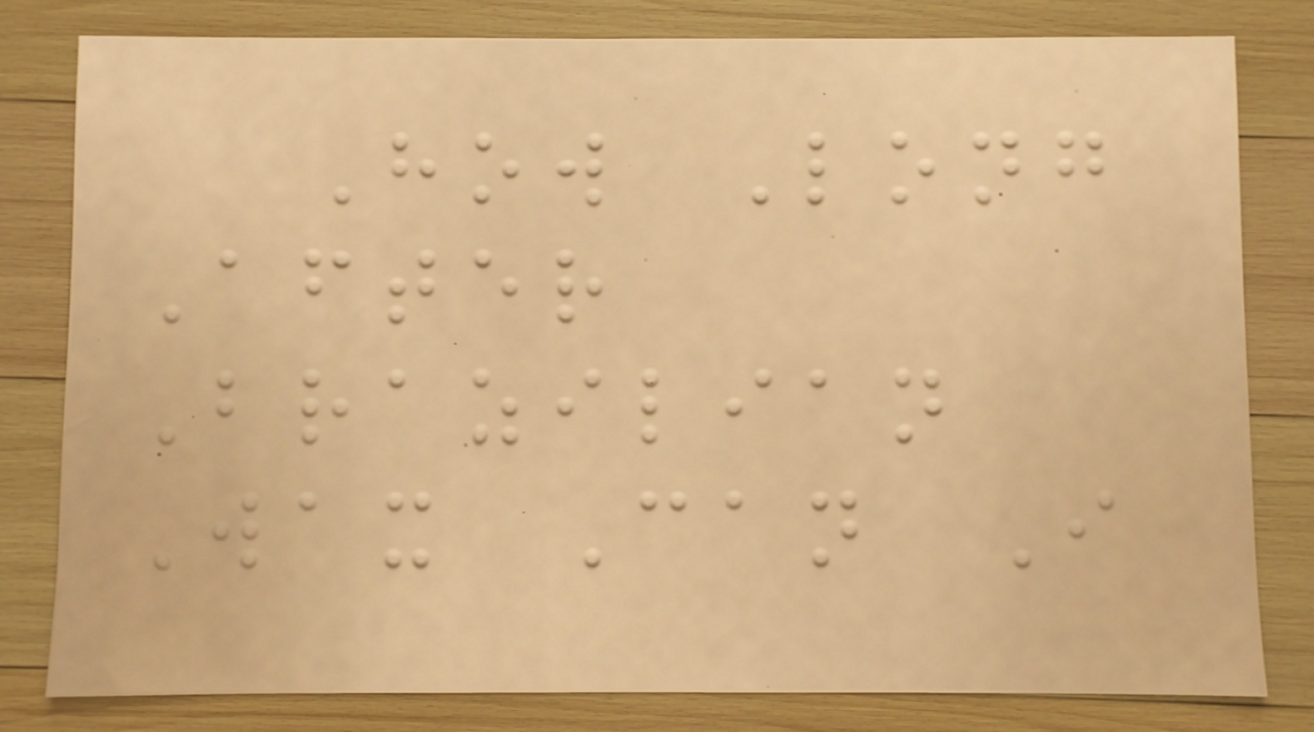How Long
After
Brazilian
Wax Can I
